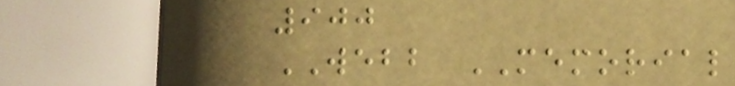900
WEBB MEMORIAL
